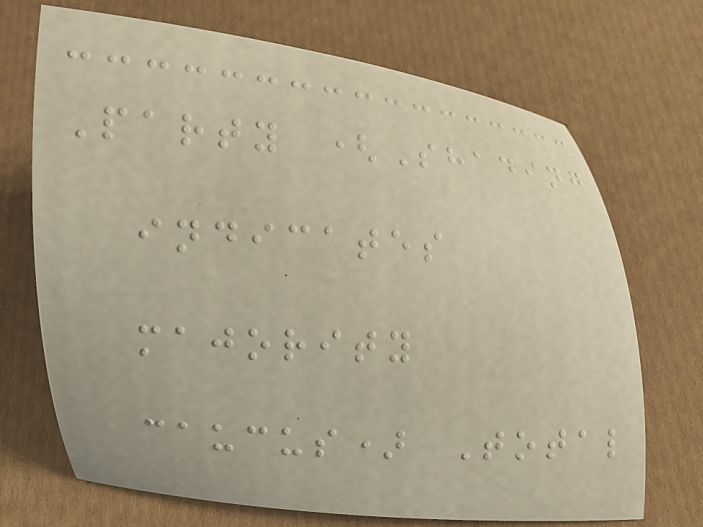Party (Shading
indicates
majority
caucus) Total
